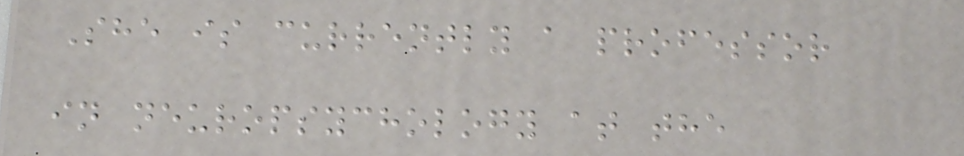She is currently a professor
in neuropsychology at the
